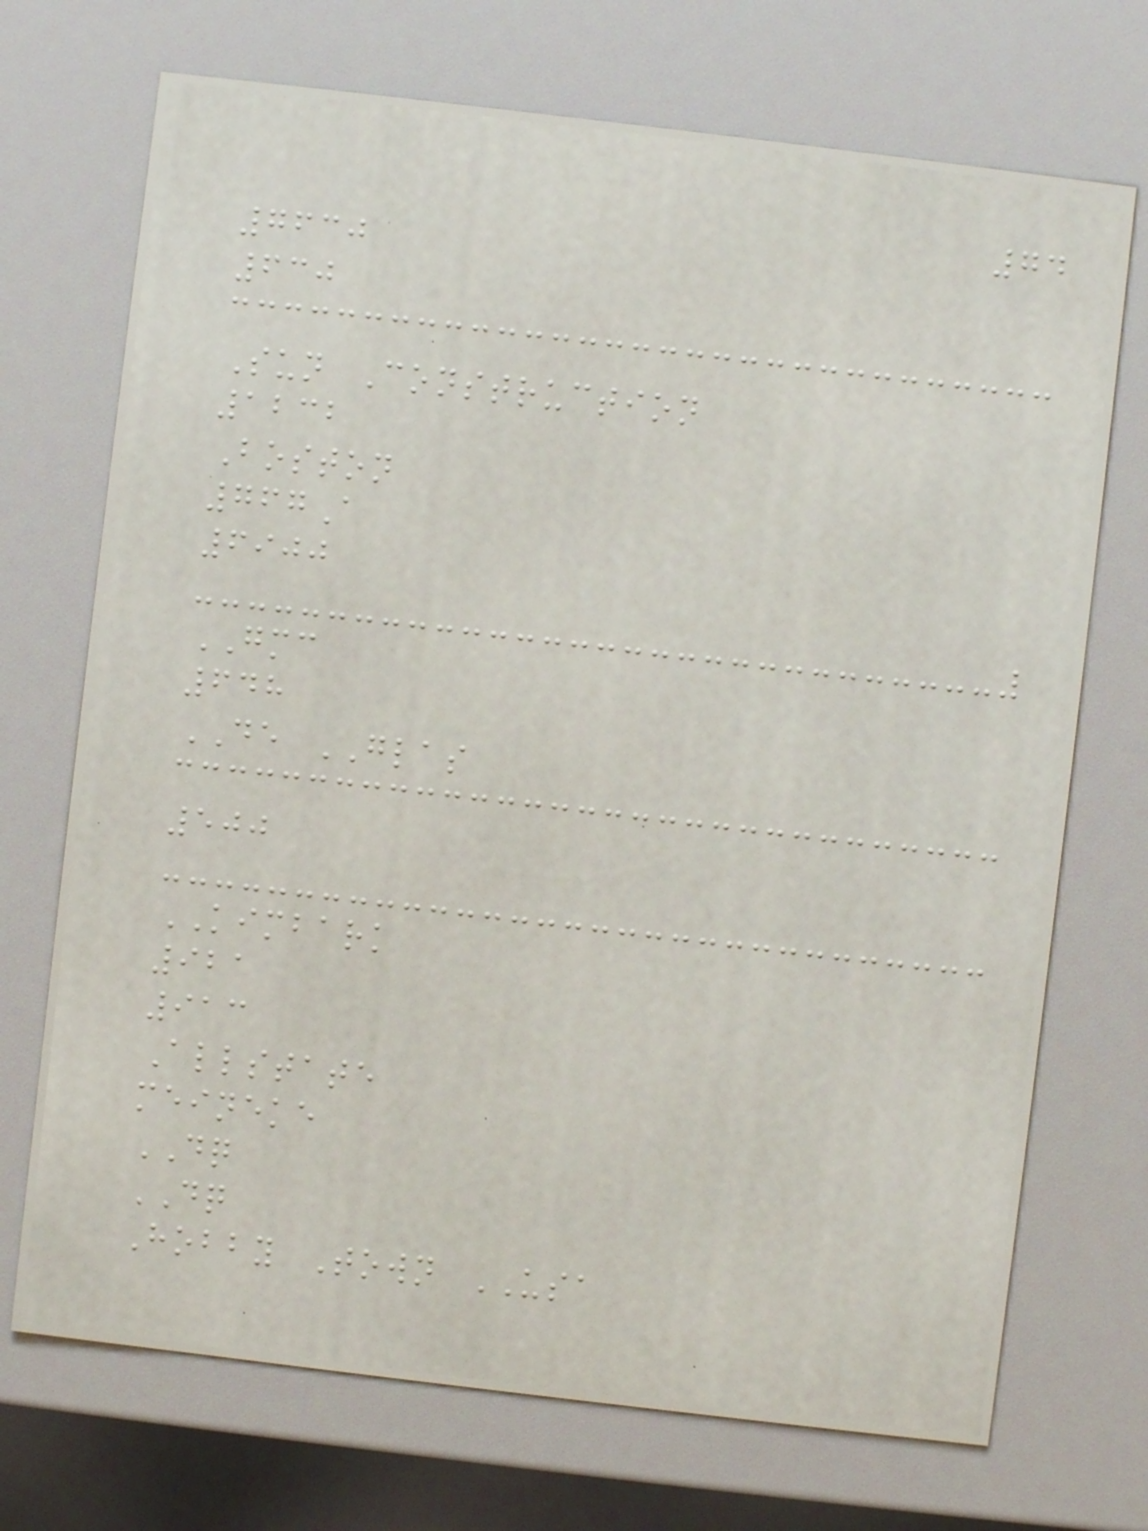74
7630
630
Sun Construction
1232
Boston
767A
6900
GMC
648
DE GLAS
500
KIMBARK
921
913
Allstate
meineke
DQ
DQ
Hobby Town USA
